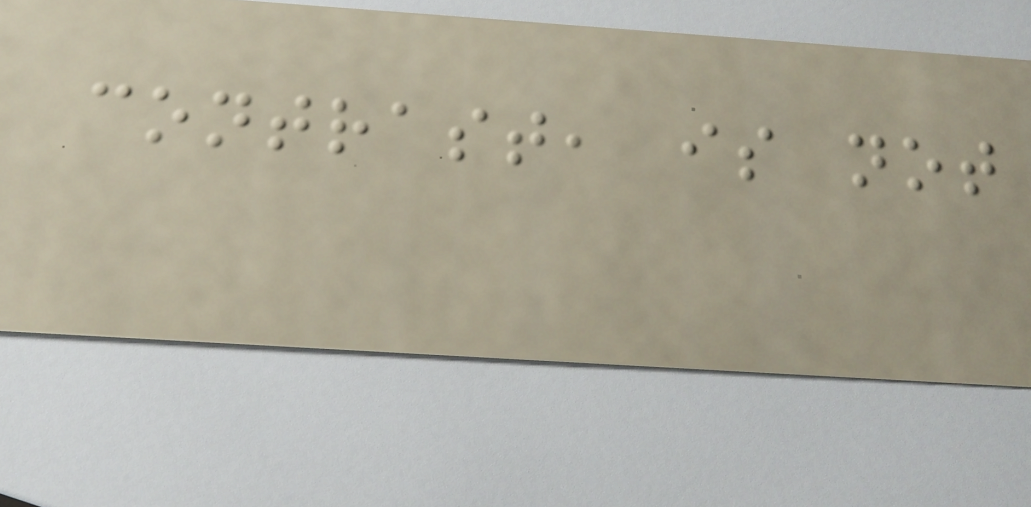contrast, is not
